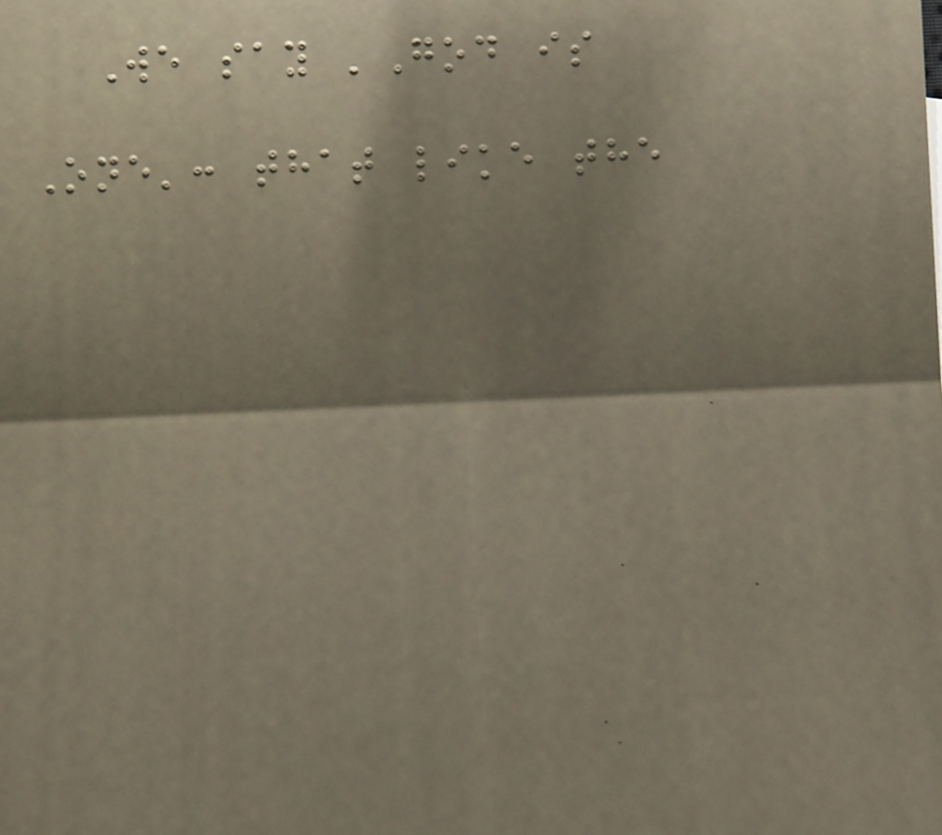We say 'God is
One': that like the
